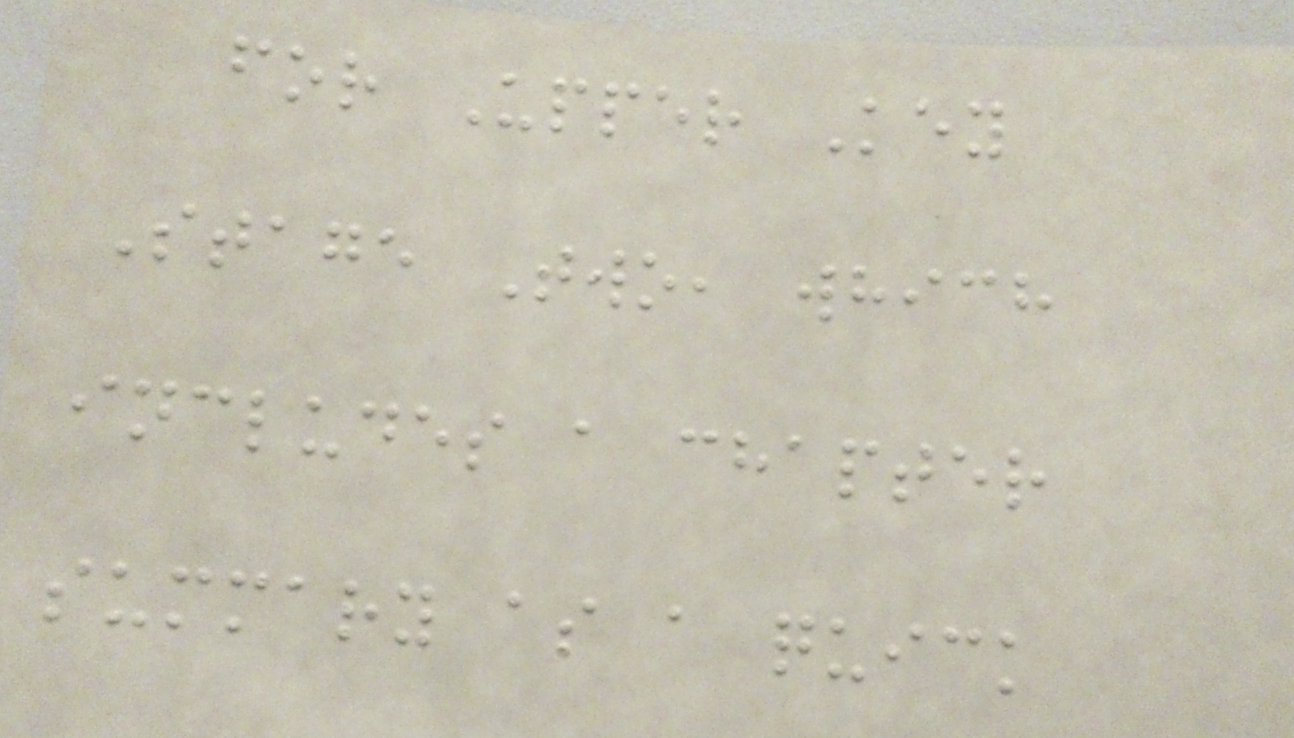for Upper Key
Stage Two, which
includes a chapter
summary as a quick
